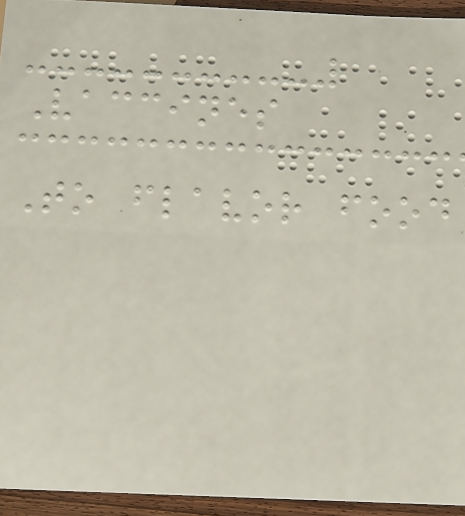Vaccines
To flavor food
